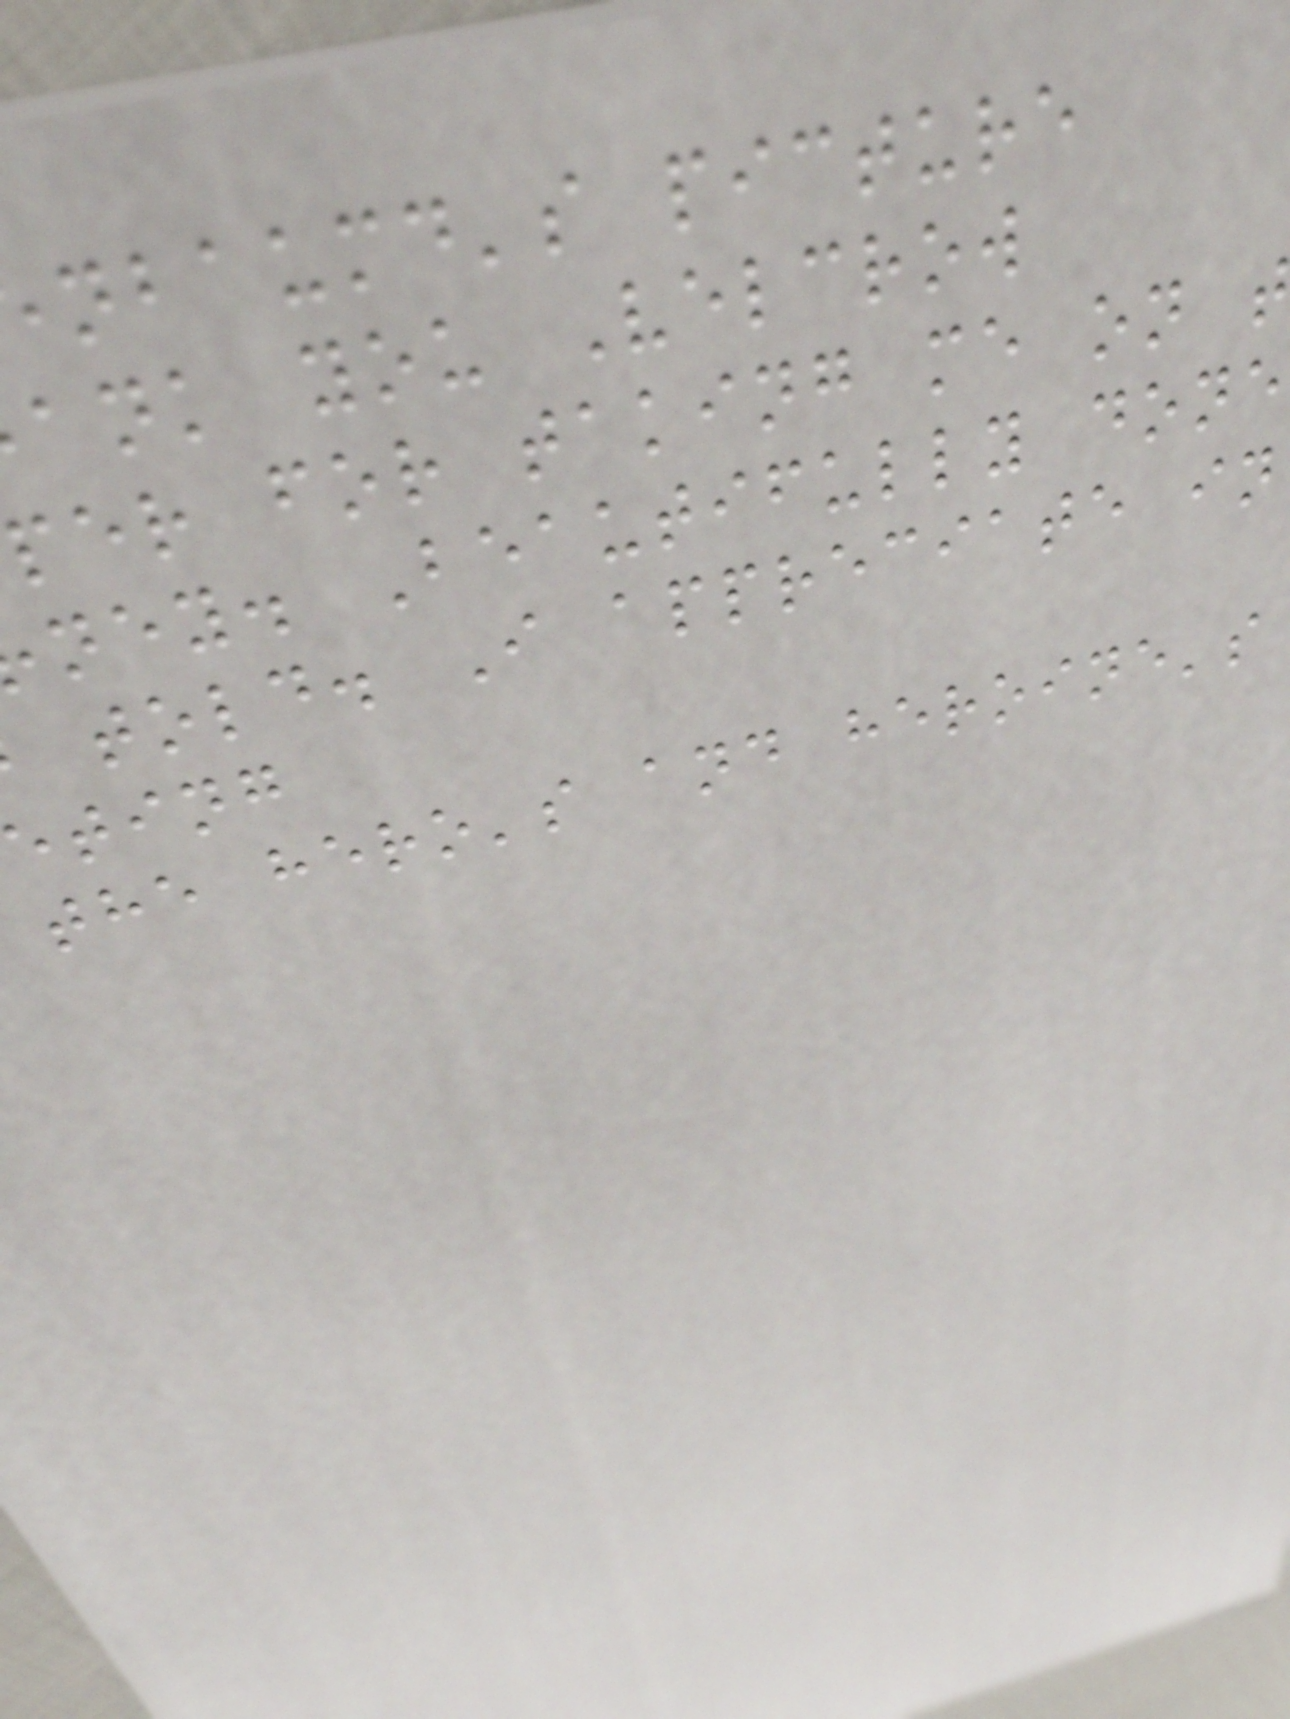nbaumd's picture
ank you Velcrow
per for taking me on
ney. Beautifully done
told. I appreciate in
eting
the hero's and heroine's
